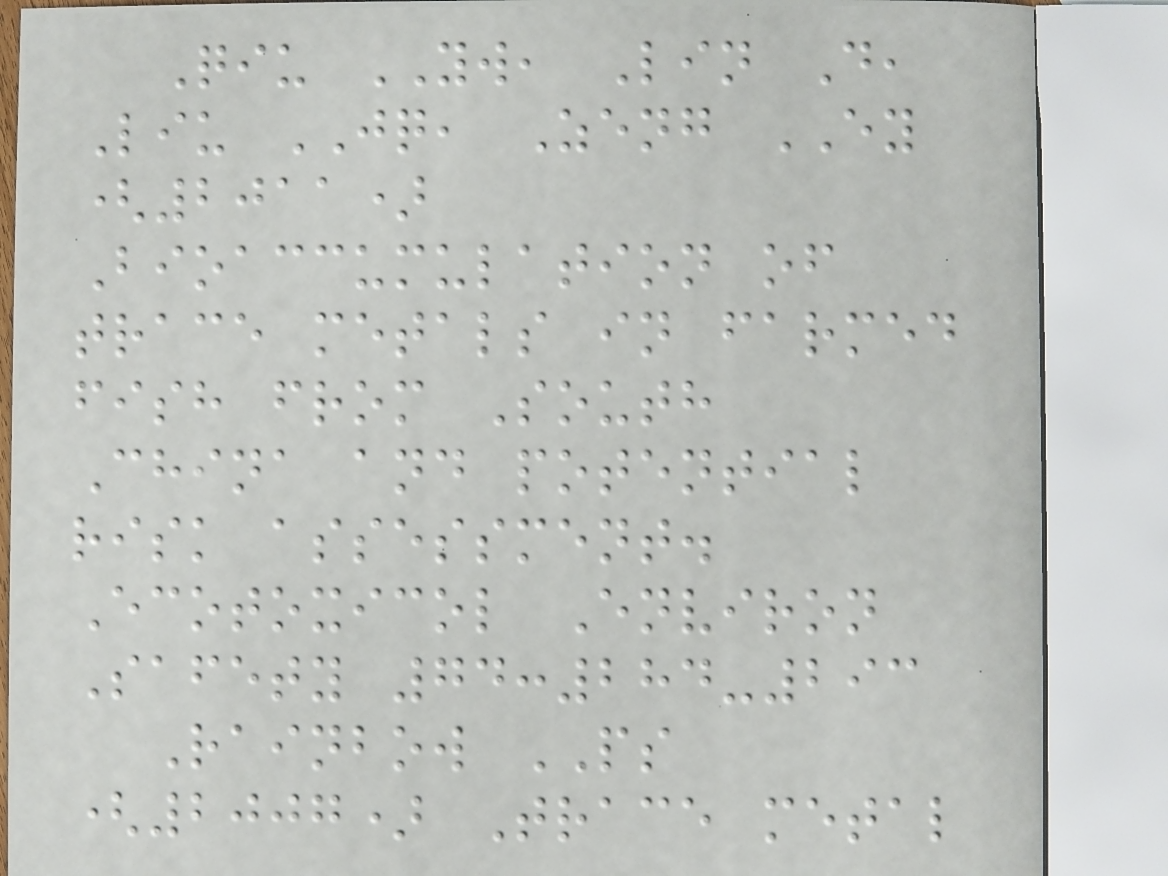Qiu YW, Lin D,
Liu JQ, Zeng EY
(2011)
Bioaccumulation of
trace metals in farmed
fish from South
China and potential
risk assessment.
Ecotoxicol Environ
Safety 74:284-293
Rainbow PS
(2007) Trace metal
